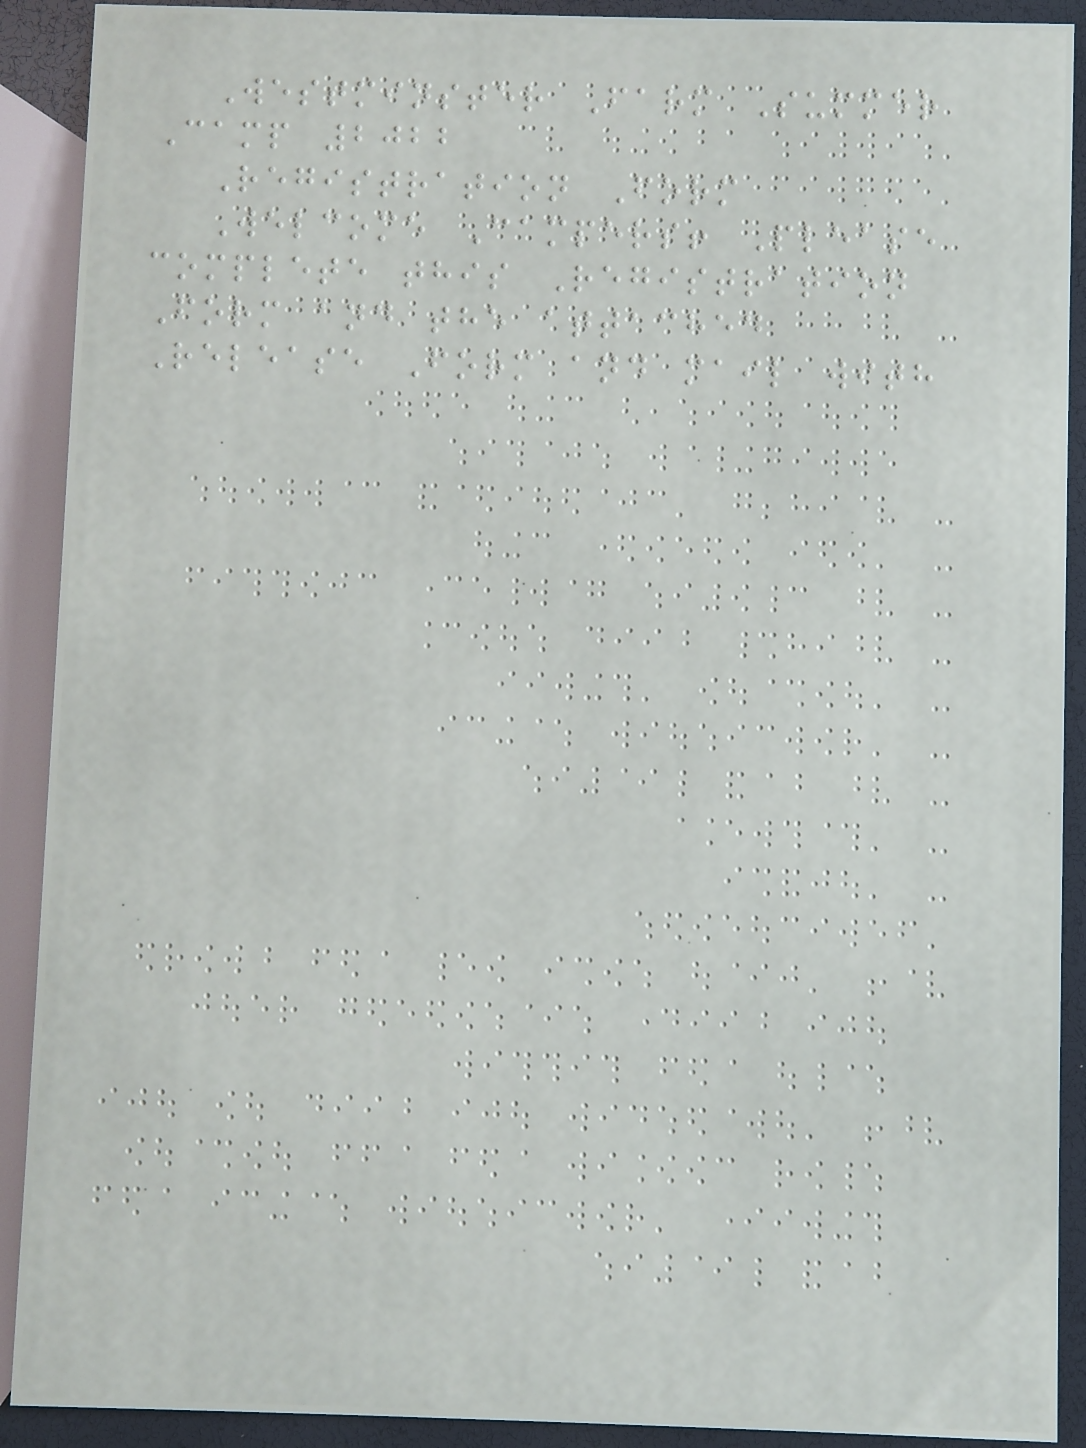Westminster Farm Summer
Camp 2022
Registration Form
Welcome Campers! Please
complete this Registration
Form and the attached
Release Form and mail with
